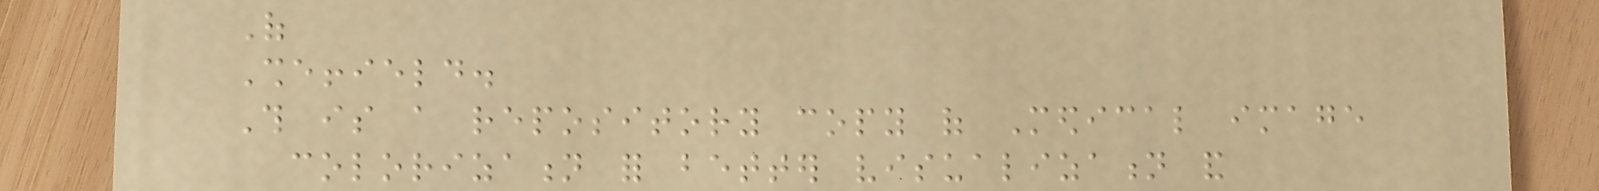Of
Sheffield.
This is a repository copy of Medical image
colorization for better visualization and
